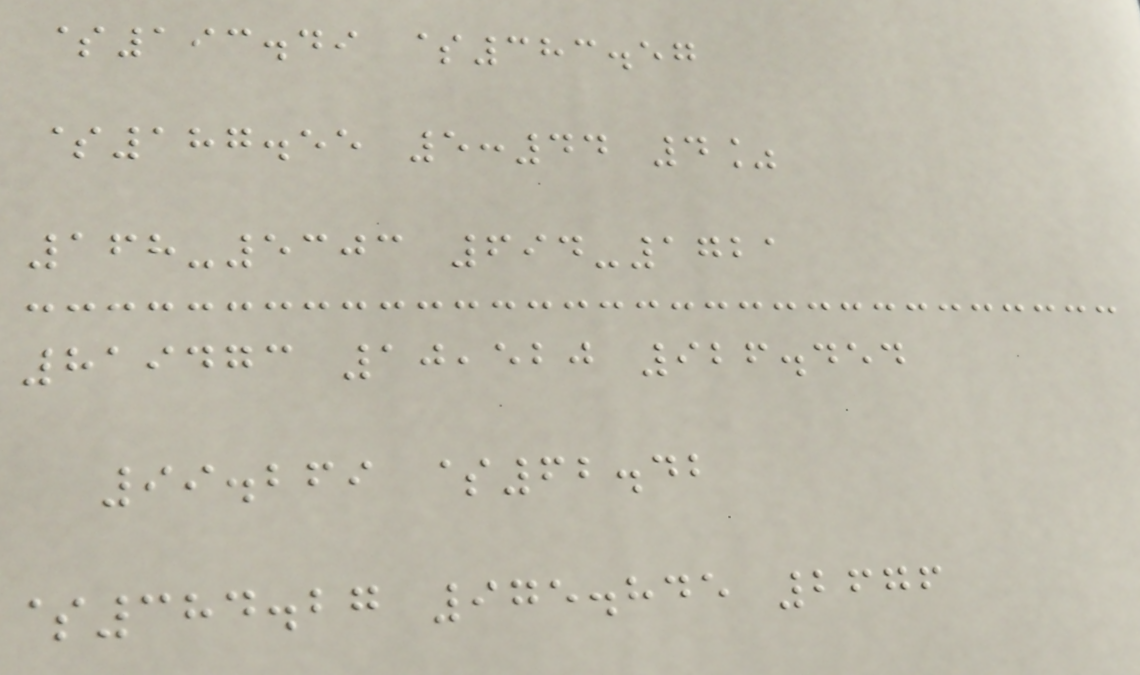$193.49 $383.57
$187.55 5:44 4%
168-5303 694-1721
819473 10,520 926.454
99.269 $62.42
$384.27 975.845 2676
